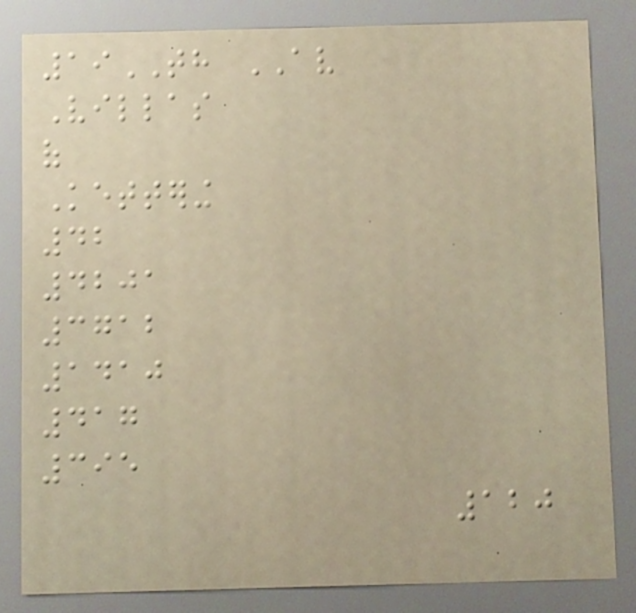19TH AV
Villas
of
Kettering
42
4201
3712
1410
417
395
120
